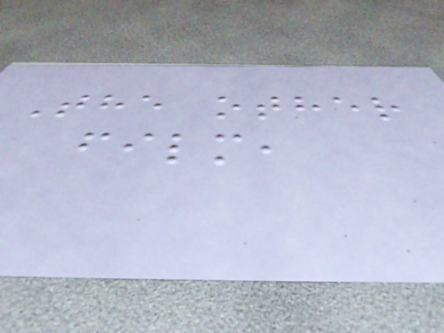The other
film,
